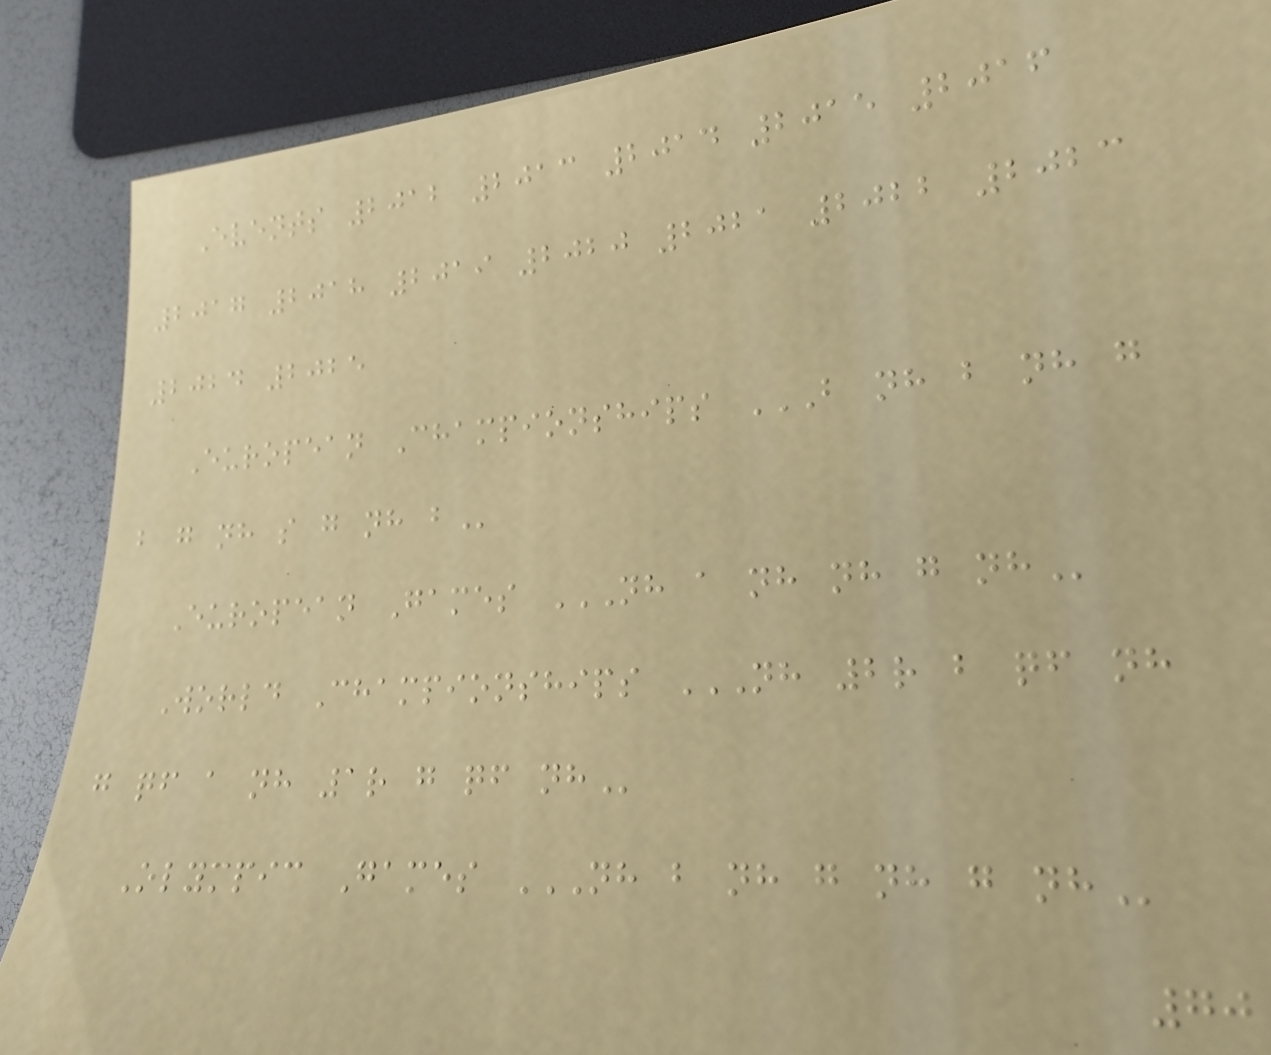Events 2012 2013 2014 2015 2016
2017 2018 2019 2020 2021 2022 2023
2024 2025
European Championships B NH B NH G
B G NH S G NH B
European Games NH A NH NH G NH
World Championships NH 2R B QF NH
G QF A NH 1R G QF NH
Olympic Games NH B NH G NH G NH
70
